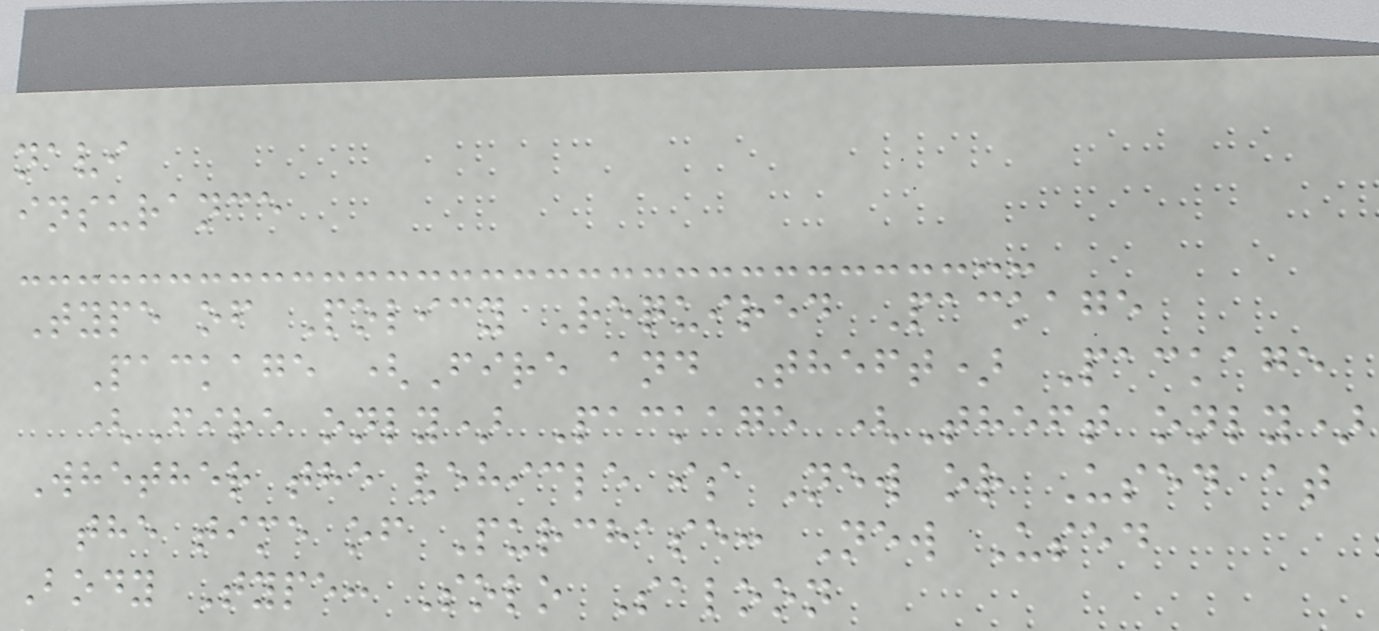navi
insurance
Type of Policy Required Package
Package (Fire and Theft) Package
(Fire only) Package (Theft only)
Whether the vehicle is New or Used at
the time of Purchase: New Used
Body Type: Solo Saloon
